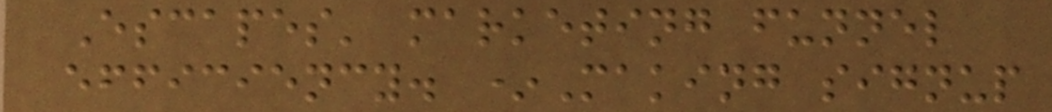Escapes' marketing funnel
efficiency. *Making signup
